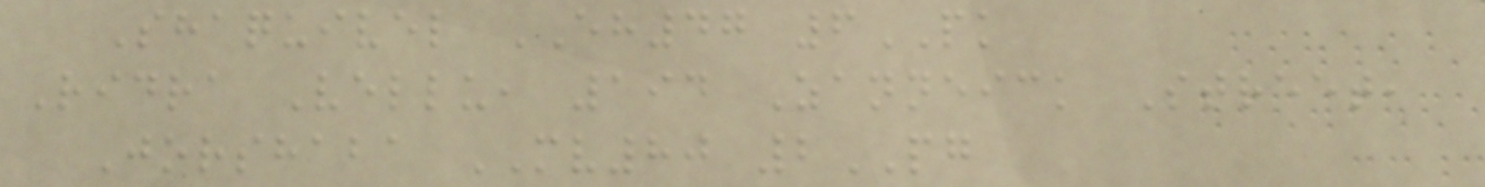Shaquivel EH47 6PK
Ridra Vellu, 194 Zanneick Street,
Jorshaba MV80 2PG
